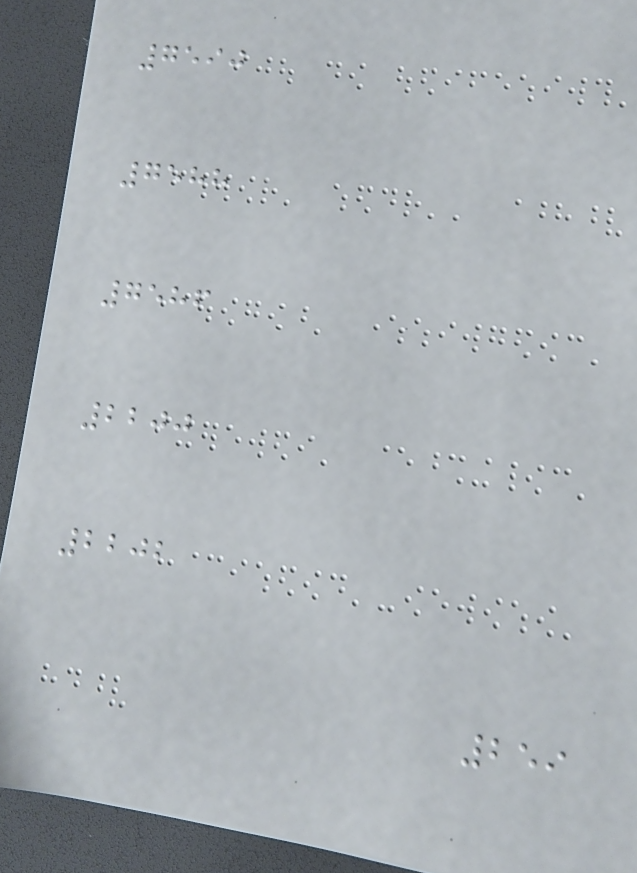7590
7588
7586
2200
2202
259
